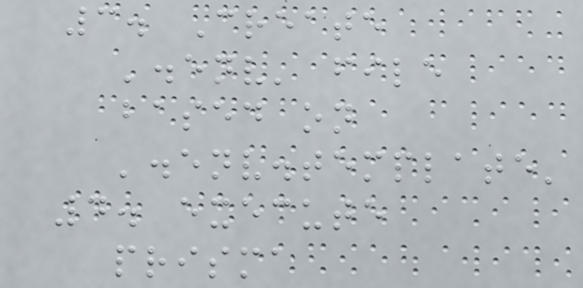3. Create
'.env' file
based on
'.env.template'
4. execute
prisma
